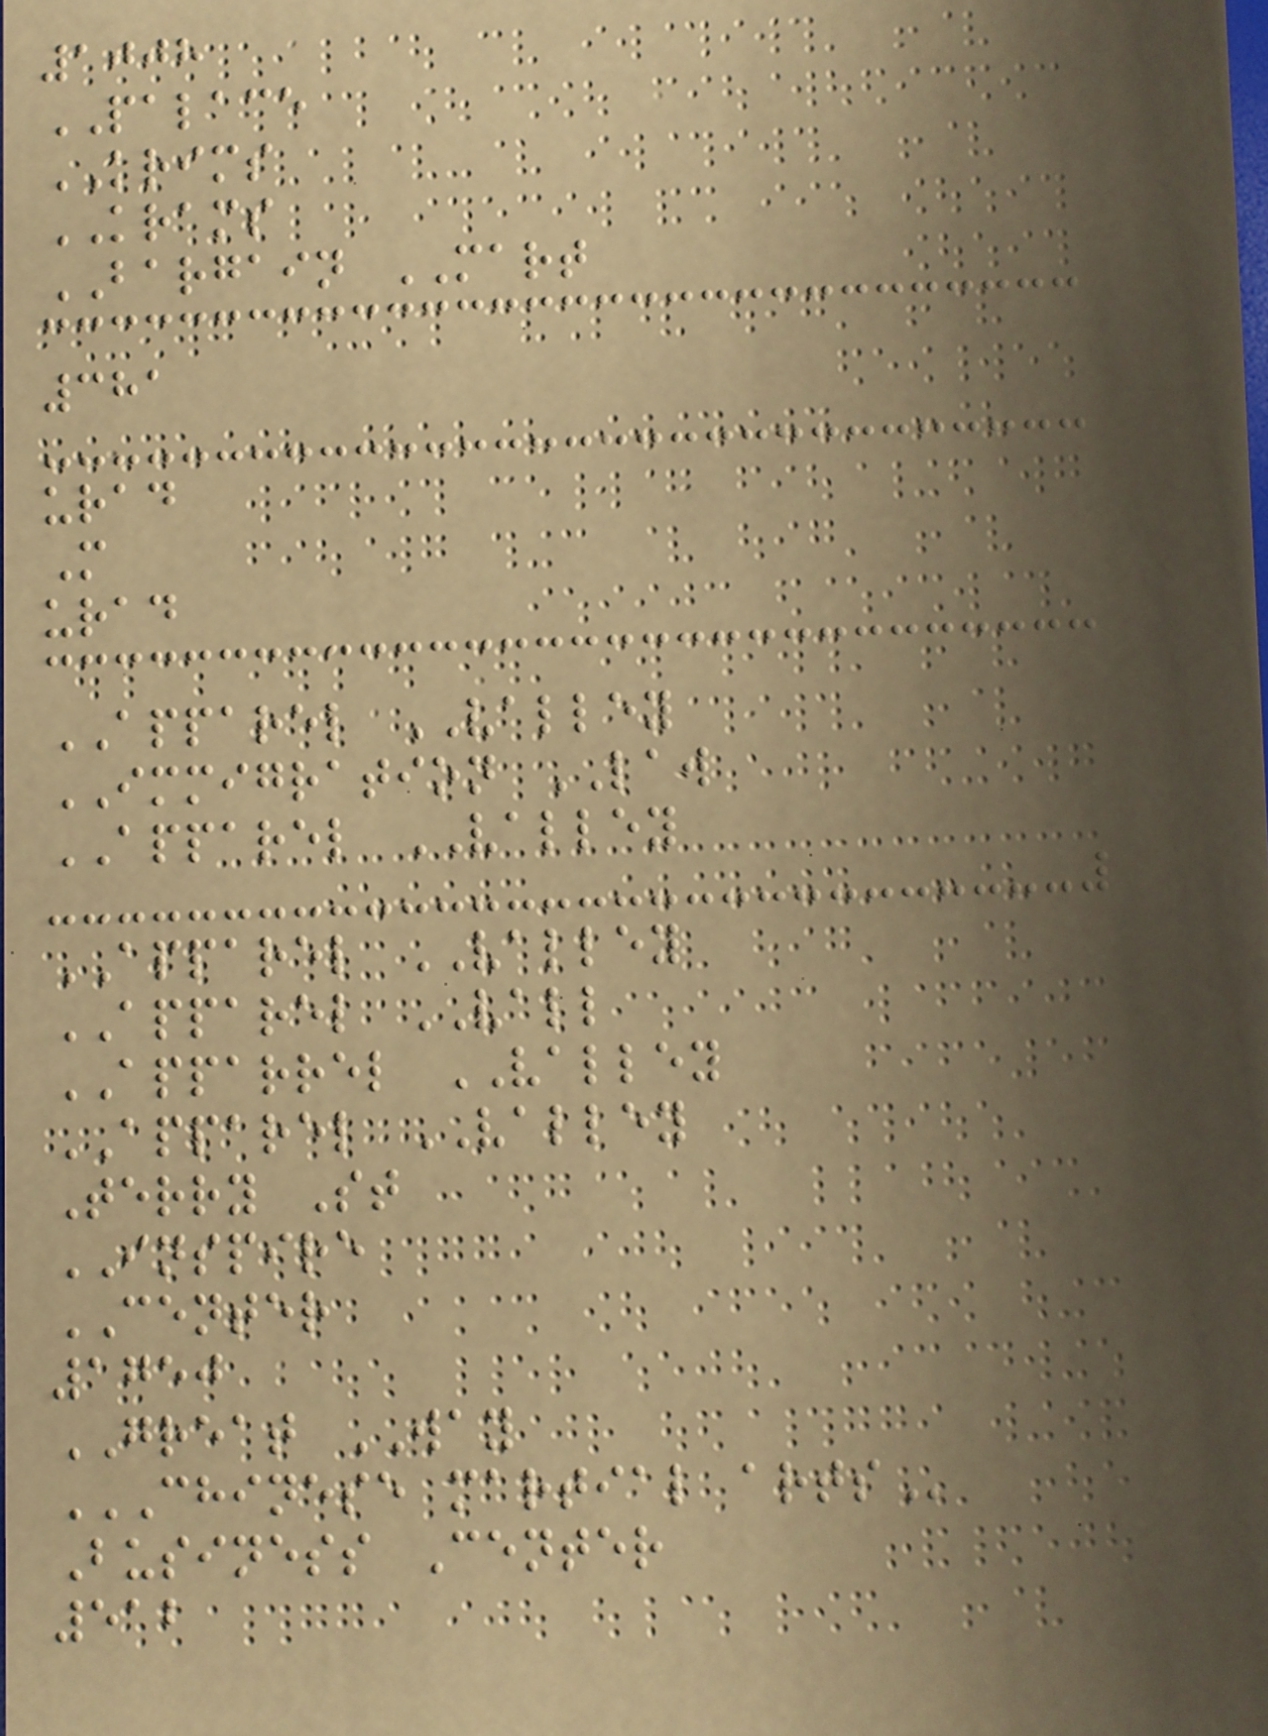1008
PALACE
KRIMS
KRAMS
BARGAIN MART
381
urad
M
urad
APPAREL VALLEY
IMMIGRATION LAW
APPAREL VALLEY
APPAREL VALLEY
APPAREL VALL
APPARREL VALLEY
APPAREL VALLEY
Terry St
INSPIRE
CENTER
1750
GREAT WAY
CHINESE MARTIAL ARTS
Business Center
512
